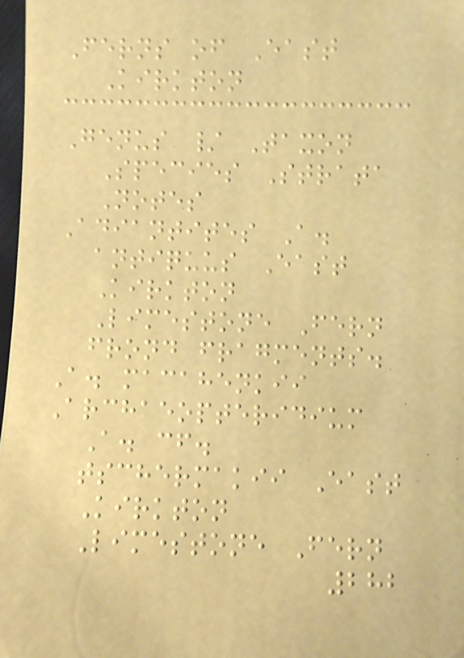Ferns of East
Kirkton
Genus / Taxon
Species Strata
Notes
Adiantites A.
antiquus East
Kirkton
Limestone Fern
frond fragments.
A. macahenkii
Archaeopteridium
A. cf.
tschermakii East
Kirkton
Limestone Fern
282
